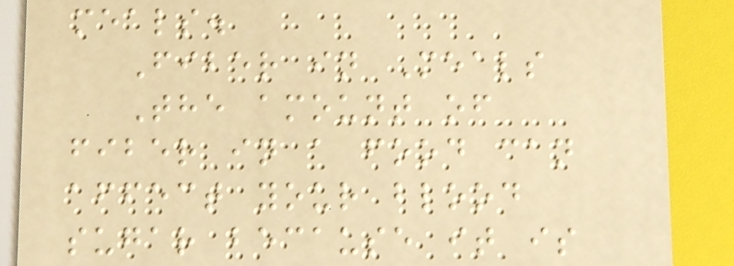meals.
Fiber in Meals
The amount of
fiber in a food can
affect your blood
sugar because it is
